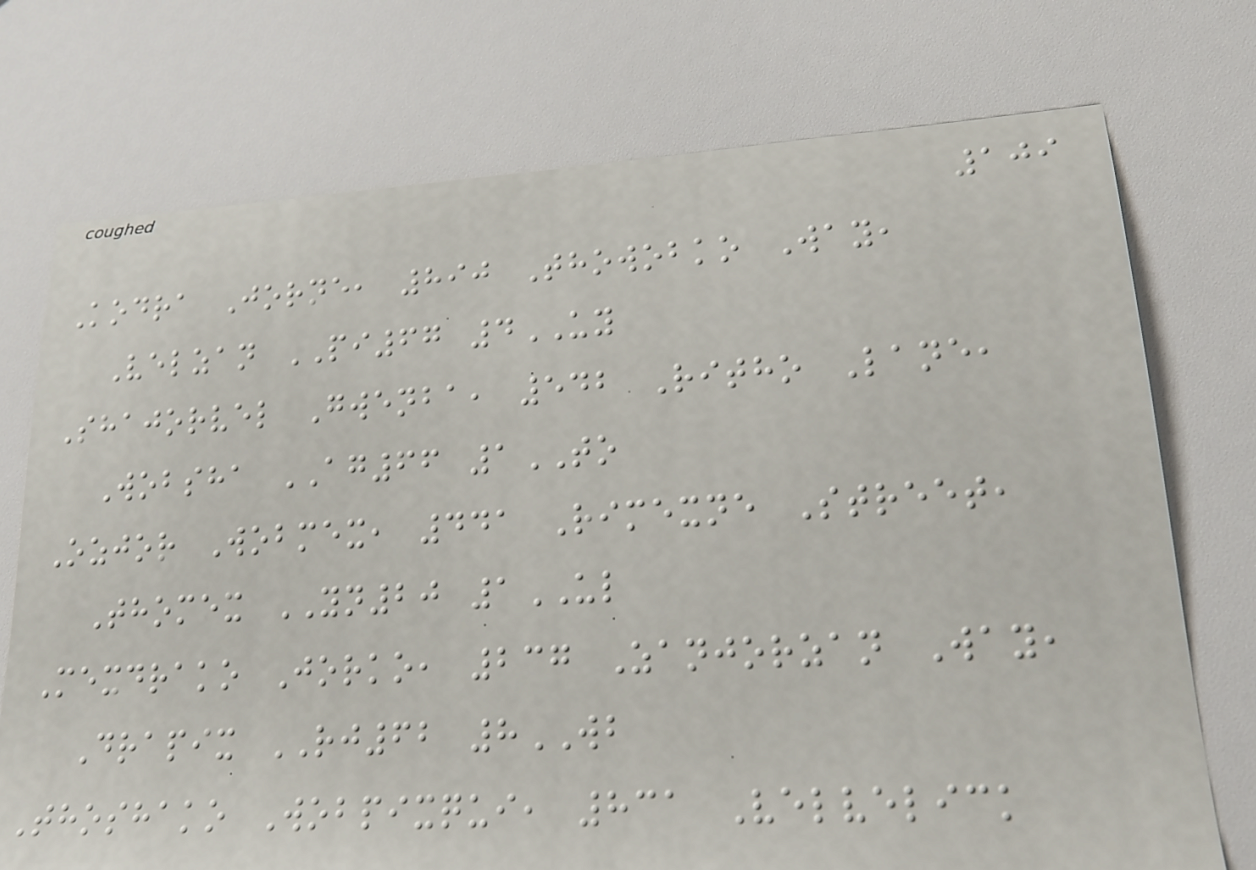109
Kodra Jorne, 890 Thowobko Way,
Velzan PI67 4UY
Shajorvel Gwenba, 542 Ritho Lane,
Wobsha AG66 1TO
Ozjor Wobmex, 441 Rimexne Street,
Thomex YN20 1UL
Mexdrako Jorko, 237 Zanjorzan Way,
Drapix RJ62 8WB
Thoshako Wobpixqui, 831 Velvelick
